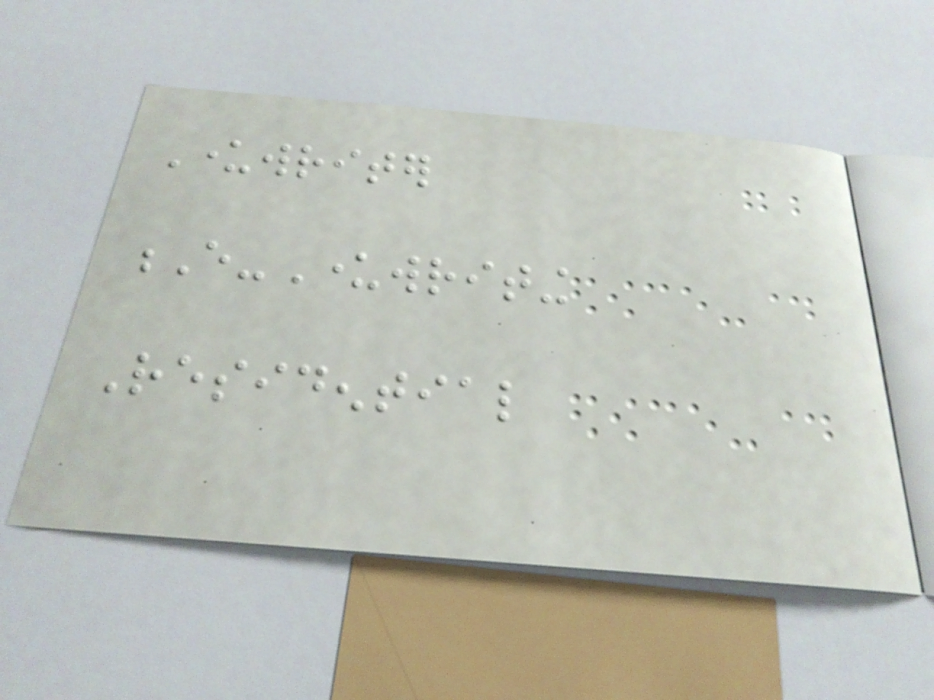Underwriter
E-Underwriting
Residential
